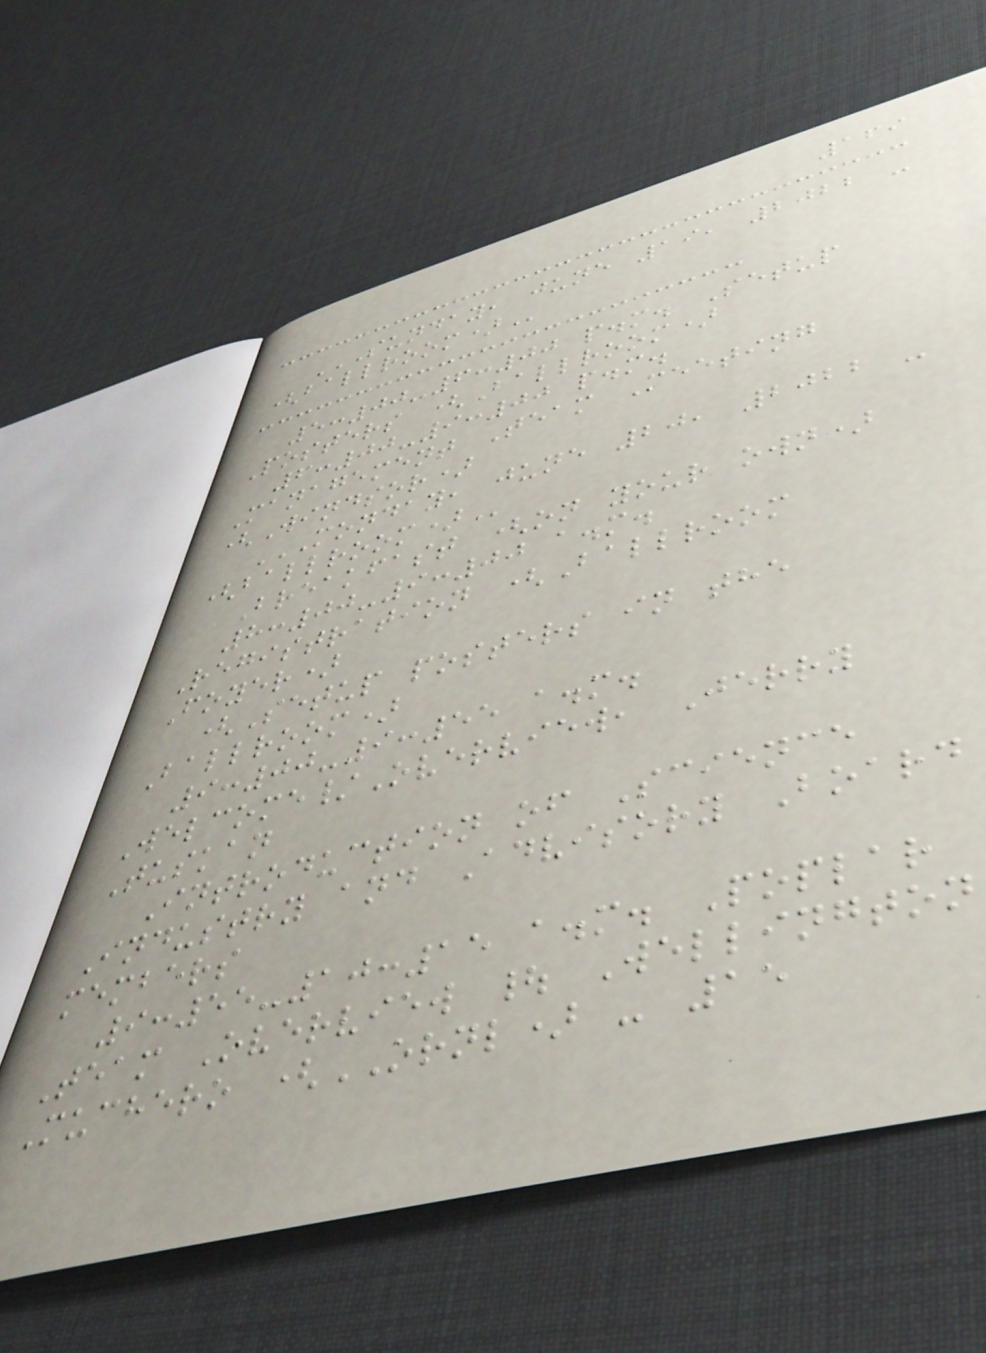169
SUNDAY, JUNE 19, 2022 -
(BALLROOM)
5:00-6:00 p.m. Setup
Posters (Ballroom)
6:00-9:00 p.m.
Management Team Meeting
(Windsor)
MONDAY, JUNE 20, 2022 -
(BALLROOM)
Breakfast (on your own)
8:00-9:00 a.m.
Registration (Ballroom
Foyer)
(Setup posters in the
Ballroom)
9:00-9:55 a.m.
Welcome/Overview, Jerry
Tuskan
Introduction of Science
Industry and Advisory Board
members
9:55-10:15 a.m. Poplar
Team Overview | Wellington
Muchero (ORNL) - 15
